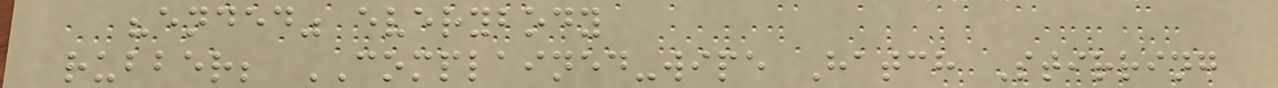"ended" everybody
rubber; COMPLAINED-wipe Hatch Stirring
